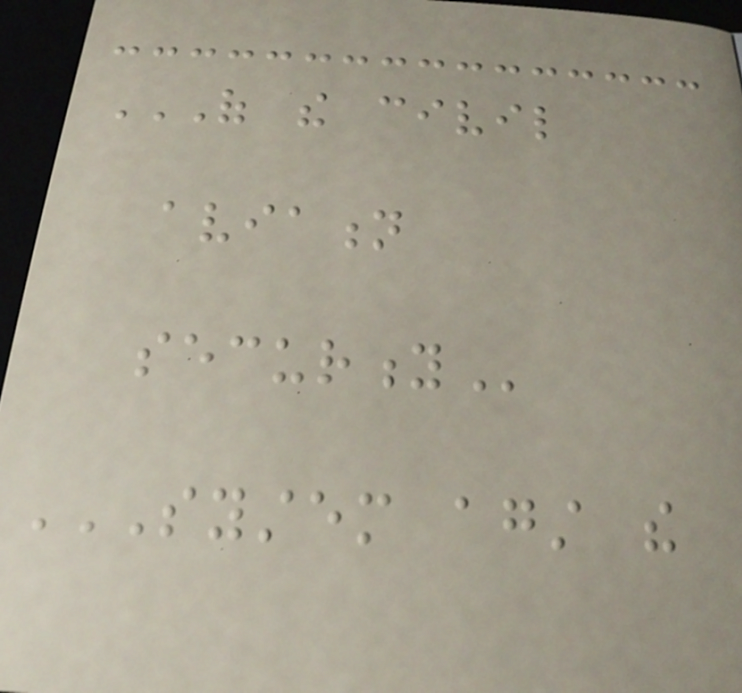OF THE CIVIL
AVIATION
SECURITY
SYSTEM AGAINST THE
